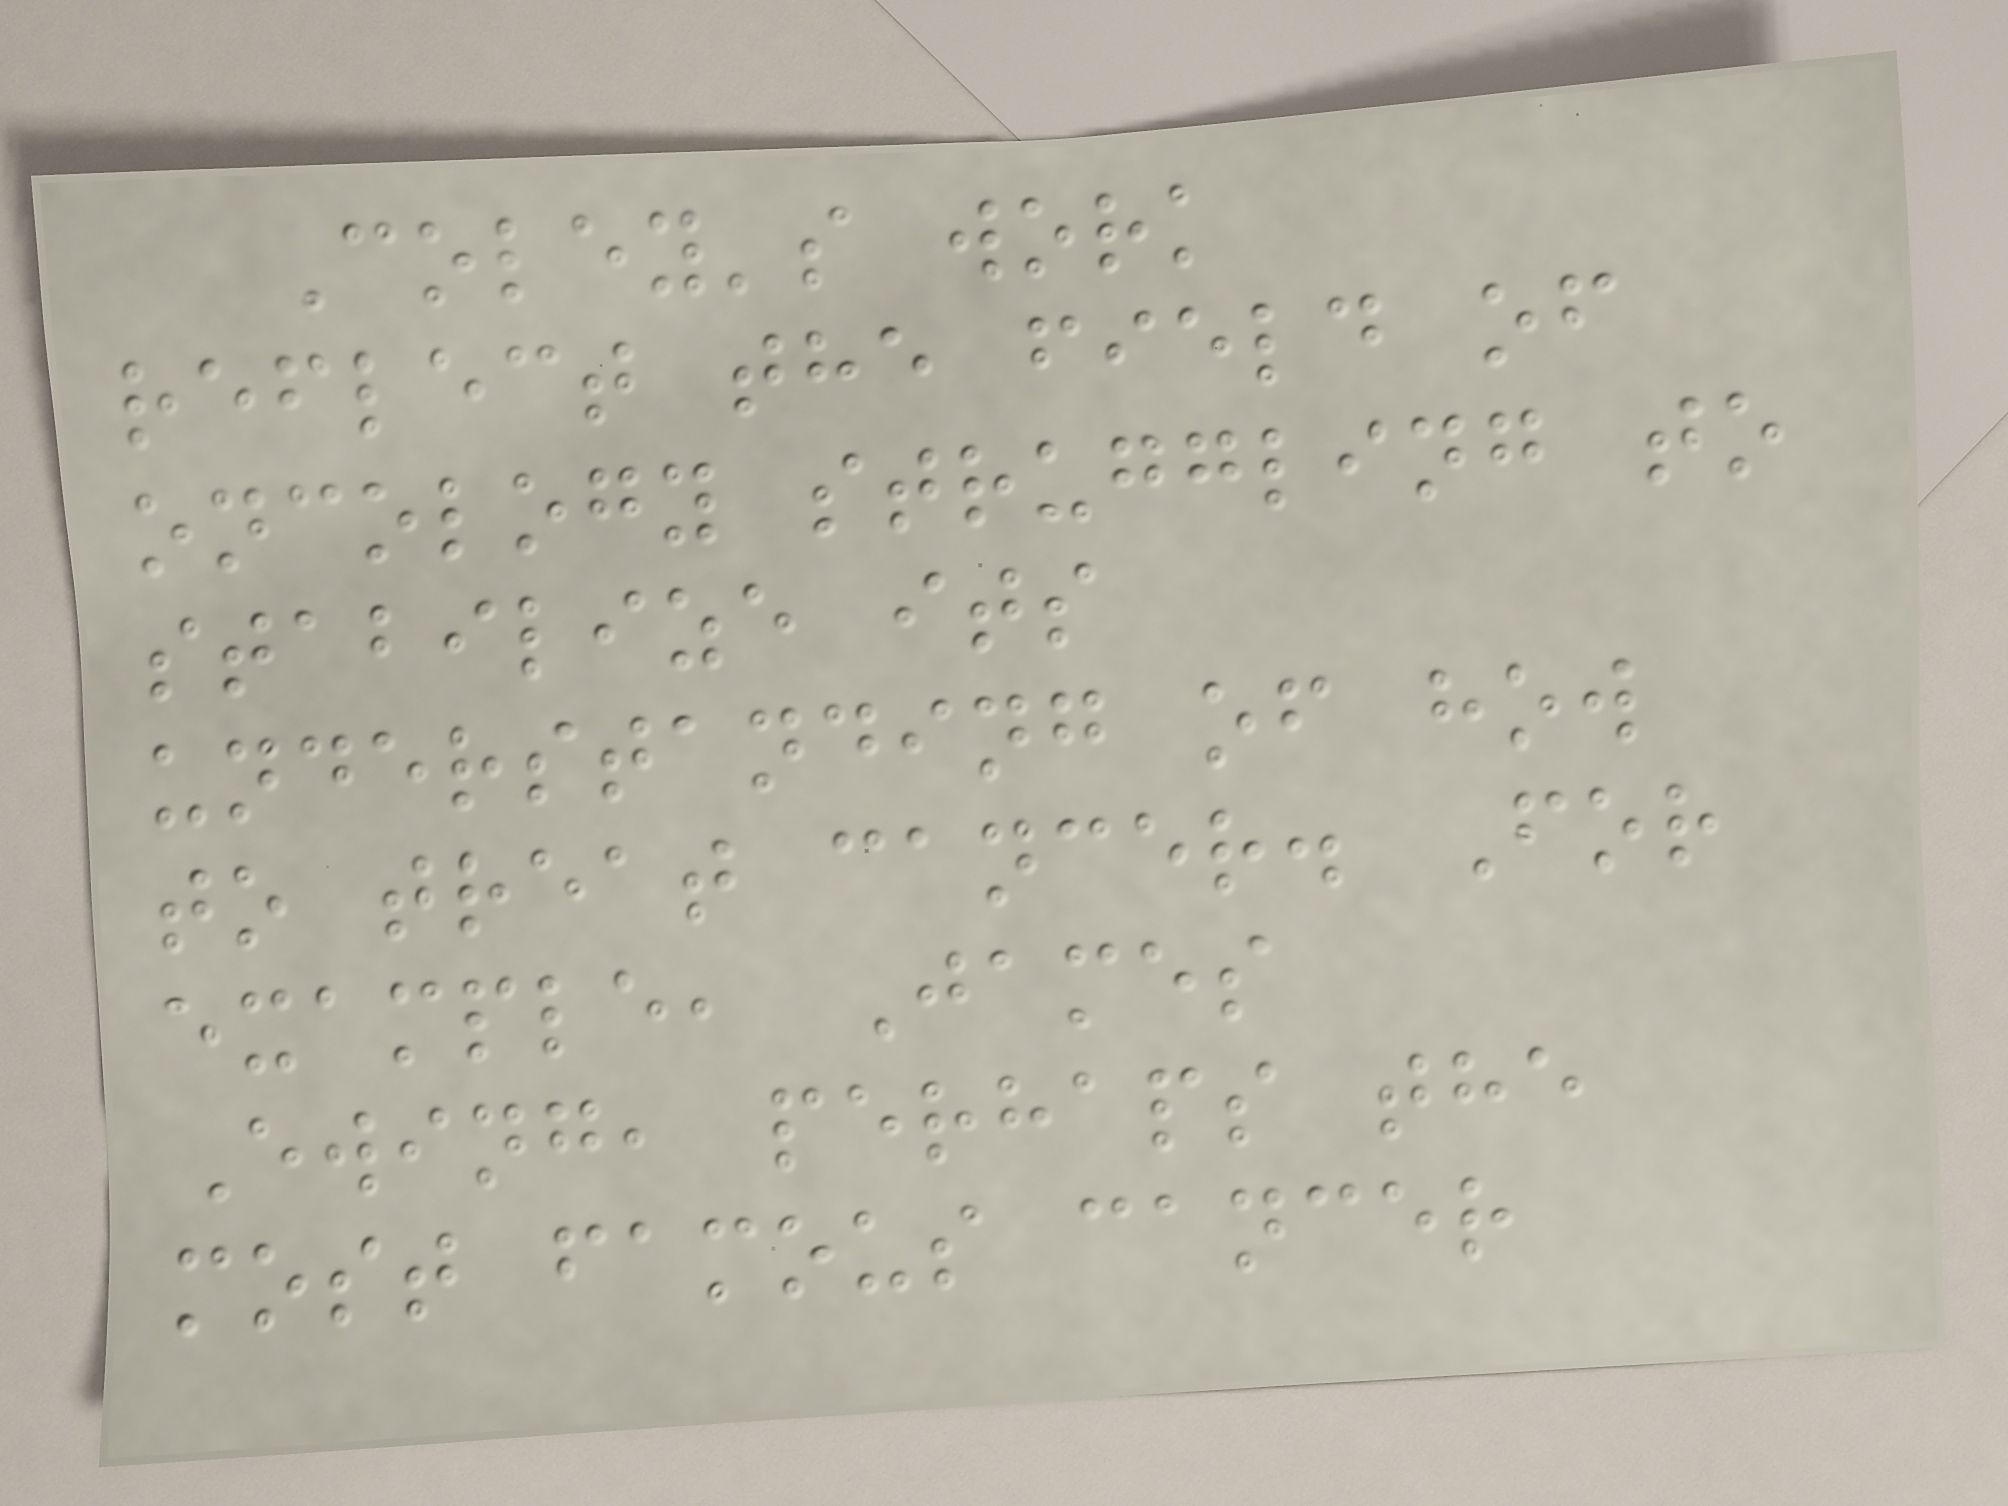Coley's work
reflect the field of
oncology struggling to
stabilize its
understanding of how
to treat cancer. For
example, James
Ewing, perhaps the
most famous cancer
